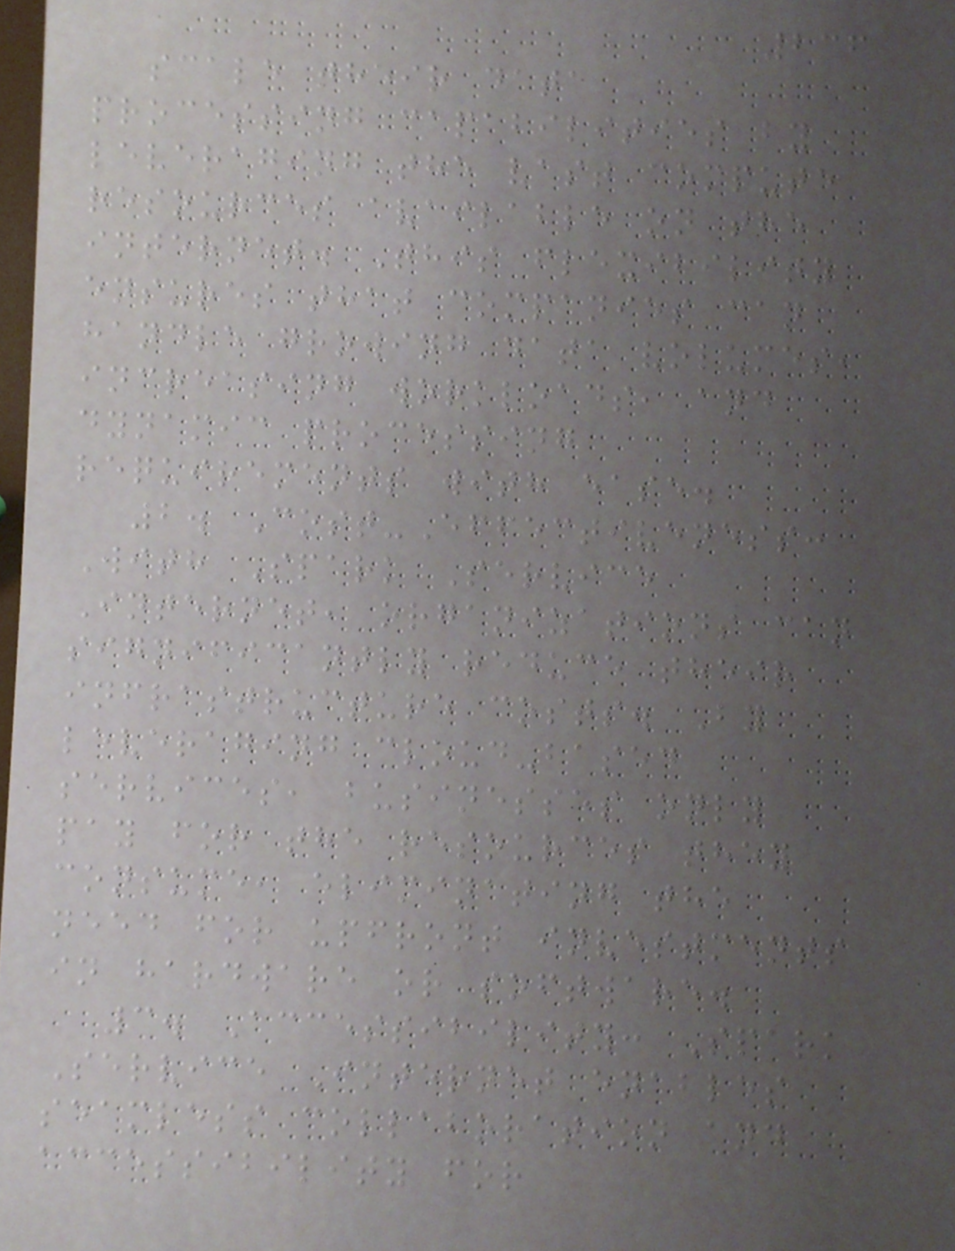236
scale their data
processing capabilities by
leveraging the vast compute
resources available on the
internet. This flexibility
ensures that companies can
handle growing data volumes,
increasing workloads, and
dynamic processing
requirements with ease.
2. Cost-Effectiveness:
With Spark Service
Internet, organizations can
significantly reduce their
infrastructure costs. By
leveraging cloud-based
services, businesses only
pay for the resources they
consume, eliminating the
need for upfront investments
in hardware or software.
3. Accessibility: Spark
Service Internet enables
seamless collaboration and
accessibility for
